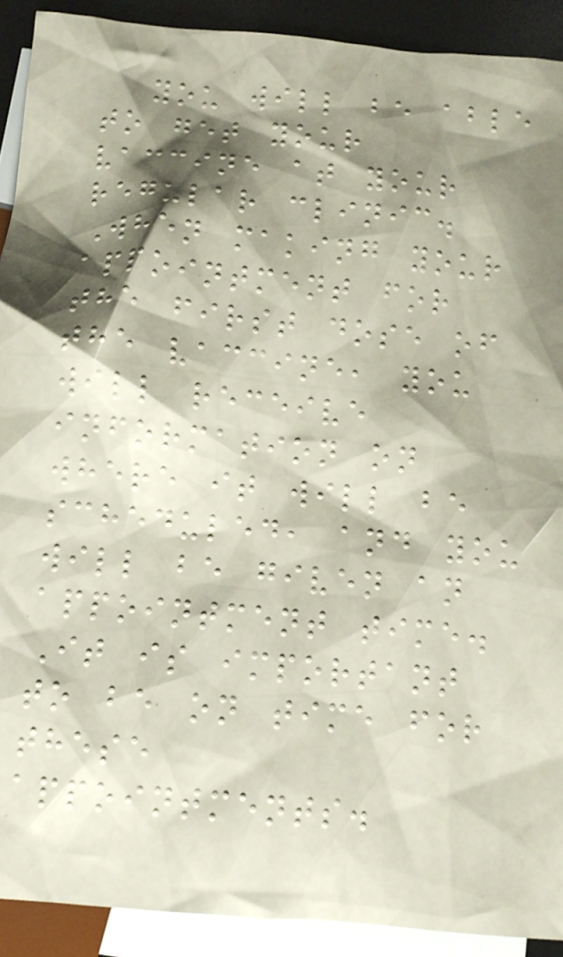you will be able
to get your
vaccine at your
regular clinic.
When making your
appointment for
the first dose of
the vaccine, you
will receive
information on
where it will be
scheduled, and you
will be given an
appointment time.
It is important
to be on time for
these
appointments.
